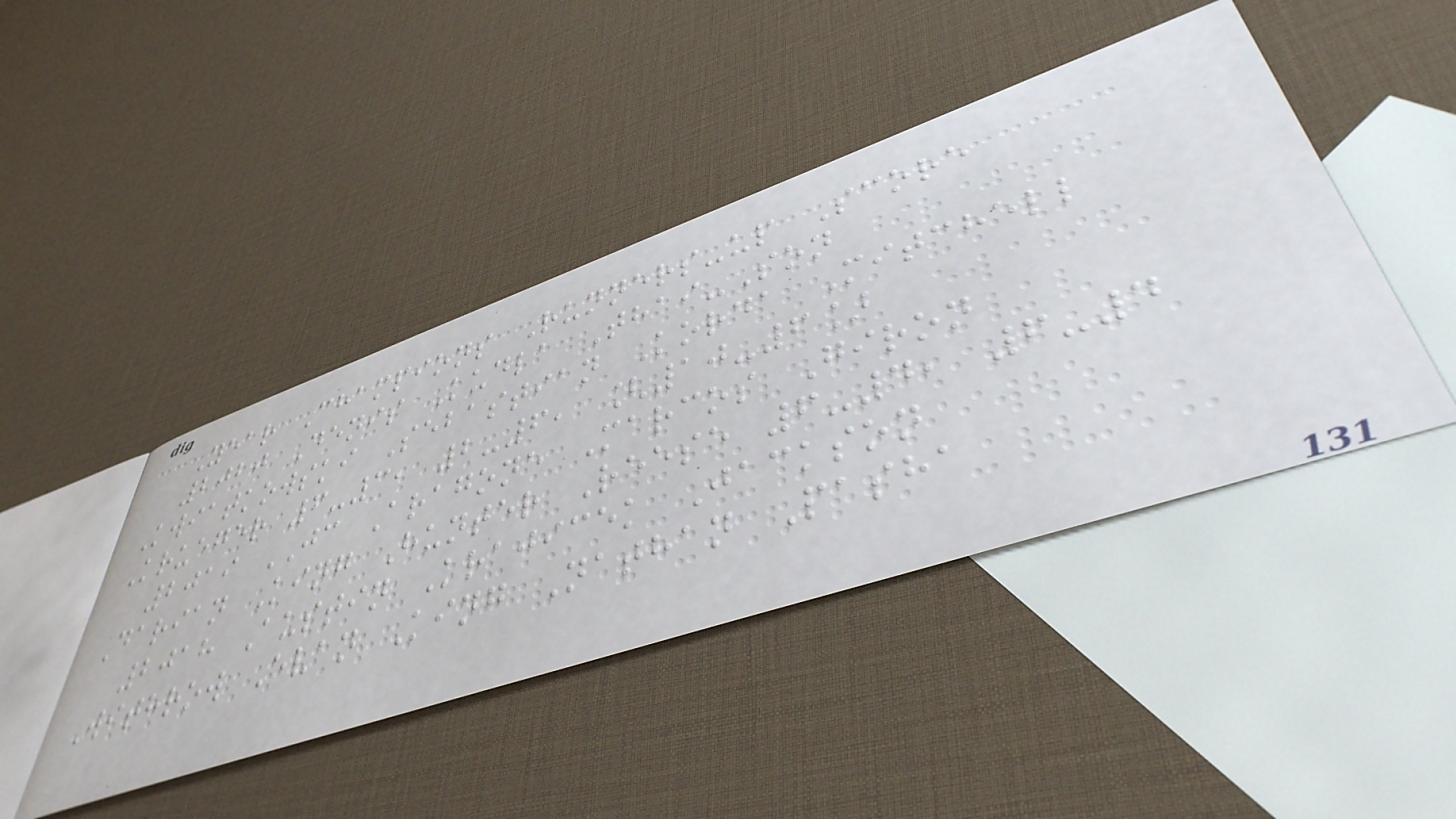Year Champions Runners-up Score
2020 Denis Kudla Thai-Son
Kwiatkowski Sebastian Korda Mitchell
Krueger 6-3, 2-6, [10-6]
2019 JC Aragone Marcos Giron
Darian King Hunter Reese 6-4, 6-4
2018 Austin Krajicek Jackson
Withrow Evan King Nathan Pasha
